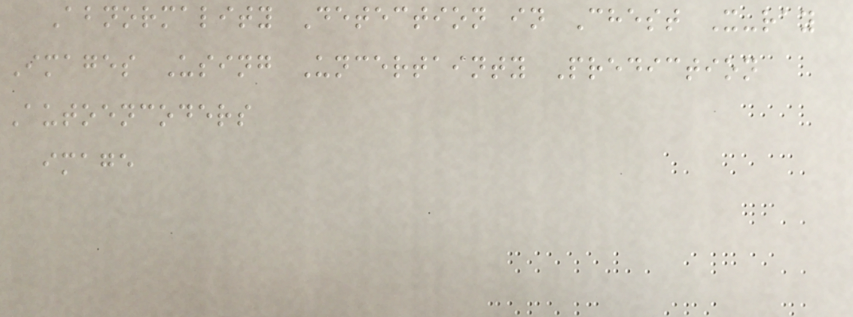Abnormality Detection in Chest X-ray
Images Using Uncertainty Prediction
Autoencoders
image
